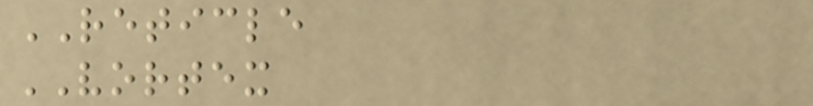RETICLE
VORTEX
